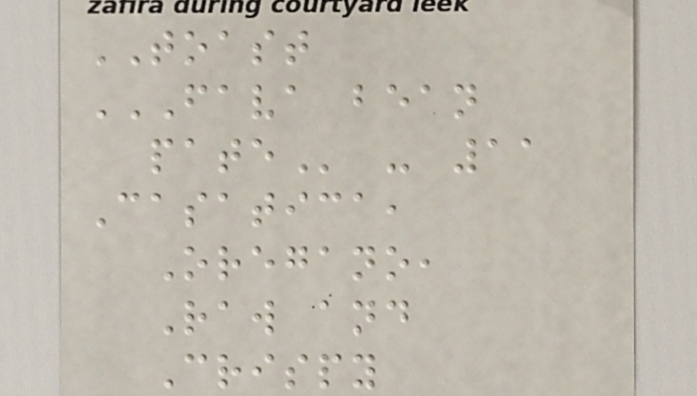TOAST
FAVA BEAN
PATE - 11
Casatica,
Oregano,
Raw and
Crispy
